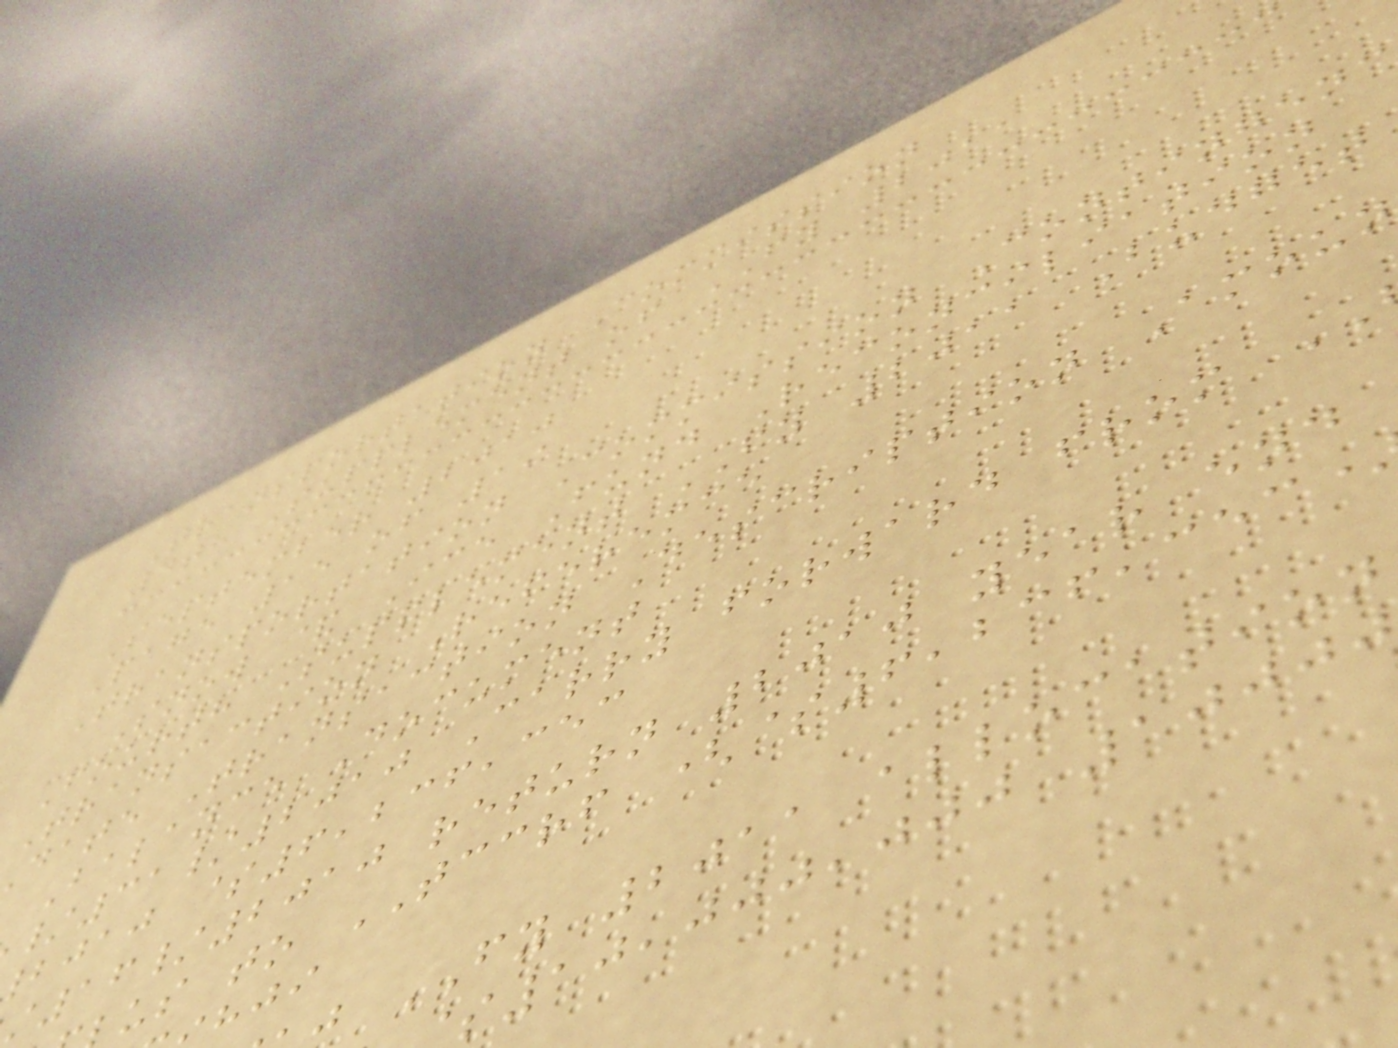Transportation Commission
4th Supplement of FY 2011
September 2010
Page 15 of 19
Transportation Commission Contingenc
Snow & Ice Fund Reconciliation
Fourth Supplement FY 2011 Budget
Transaction Referemce
date Transaction Description Amoun
Balance Document
/31/2010 Carry forward from
bjaj $6,236,353
16/2010 return 2010 year end
us to TCCRF ($6,236,353
FY 2011 allocation
10,000,000 10000
